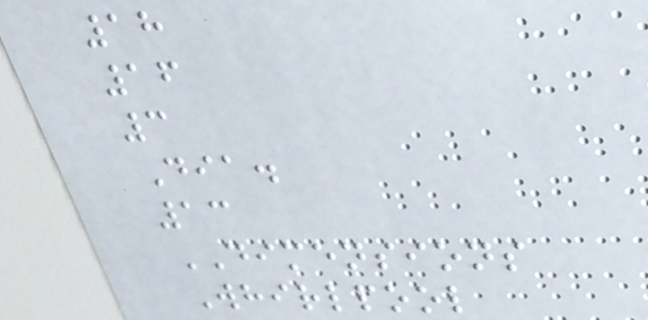18
16
3
Dia.
13
DIMENSIONS
Whirlpool
